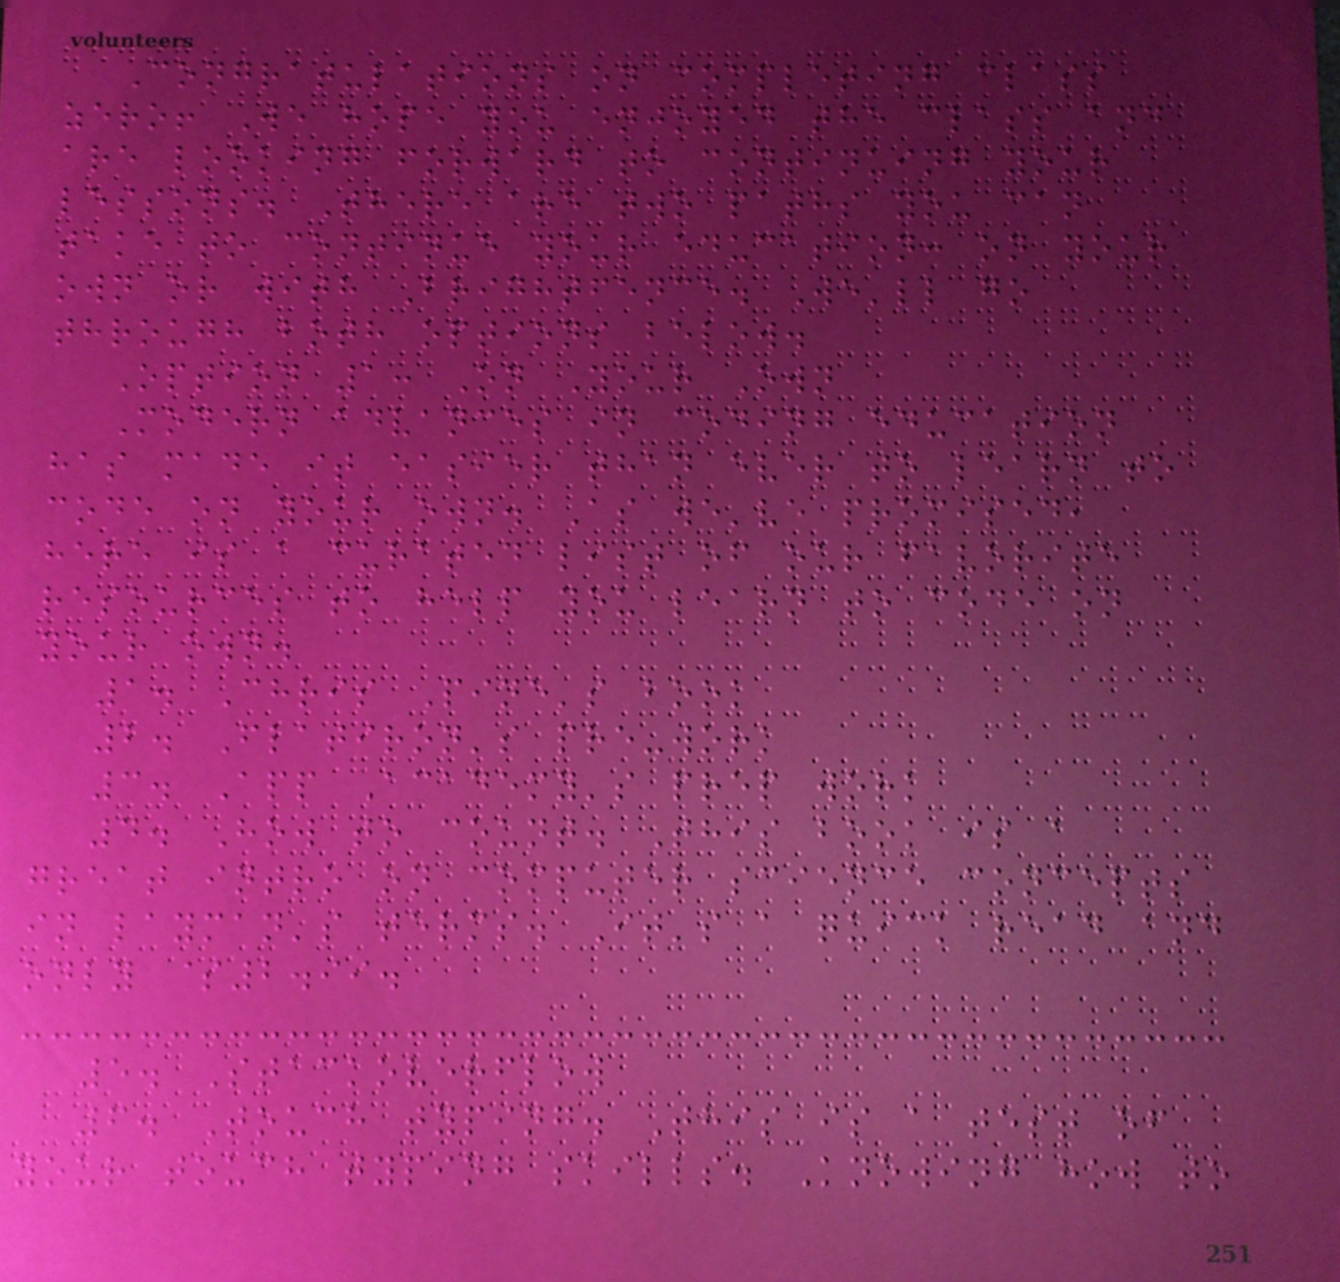Congratulations on completing class
zero! We hope you enjoyed the class and
are looking forward to continuing your
lessons. There are two paths you can
take to continue your education: on your
own or with Brightfence. We'll go
through both options below.
Option 1: On Your Own
Modern advances in coding education
has made it easier than ever to learn to
code on your own. As we've promised,
here is a curated list of our favorite
resources to help you learn to code on
your own.
1. Chris Pine's book
2. Flatiron's pre-work
3. App Academy's prep work
4. How to count. This book is a
great intro on computer science concepts
in layman's terms. It's a quick read and
only $2.99.
5. Stackoverflow
6. Touch typing. This is a test of
your touch typing skills. Knowing how to
